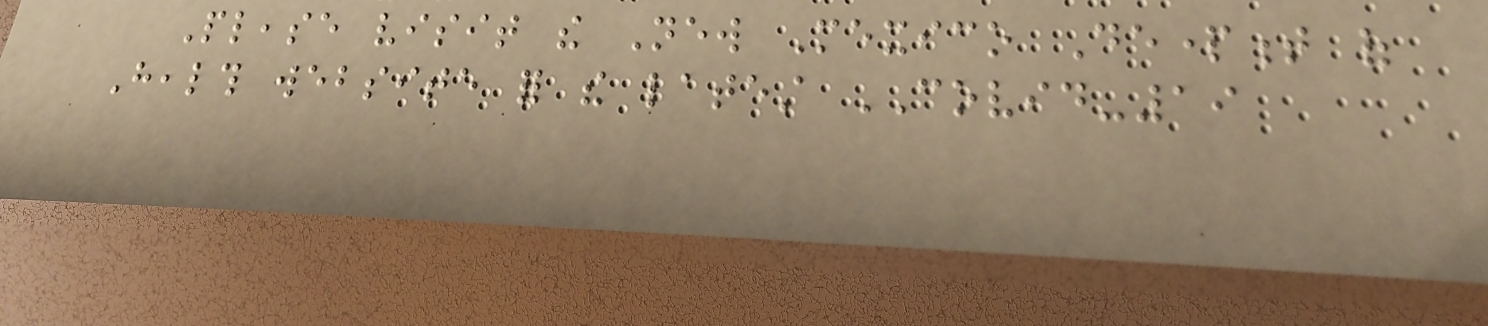Please visit the New Mexico Department of
Health website for the latest COVID-19
